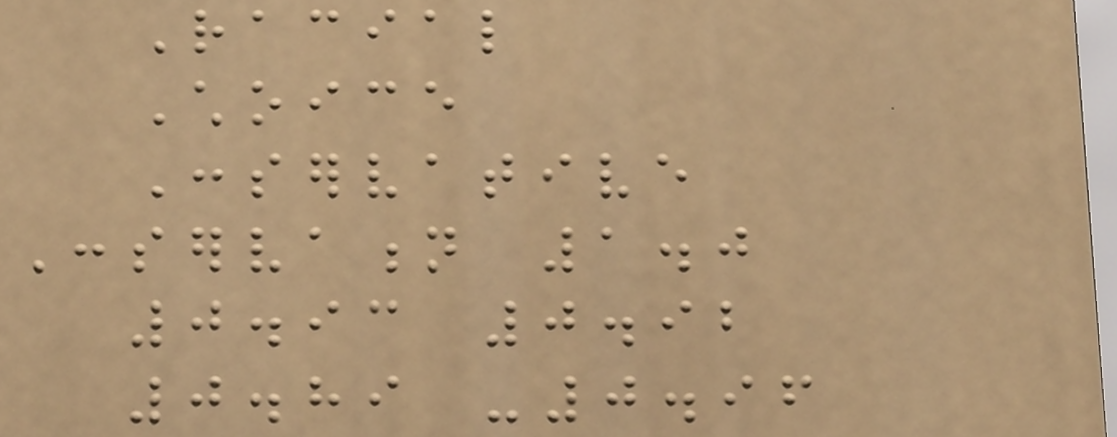Racial
Choice
Conservative
Conservation 1.0
0.93 0.92
0.89 -0.96
